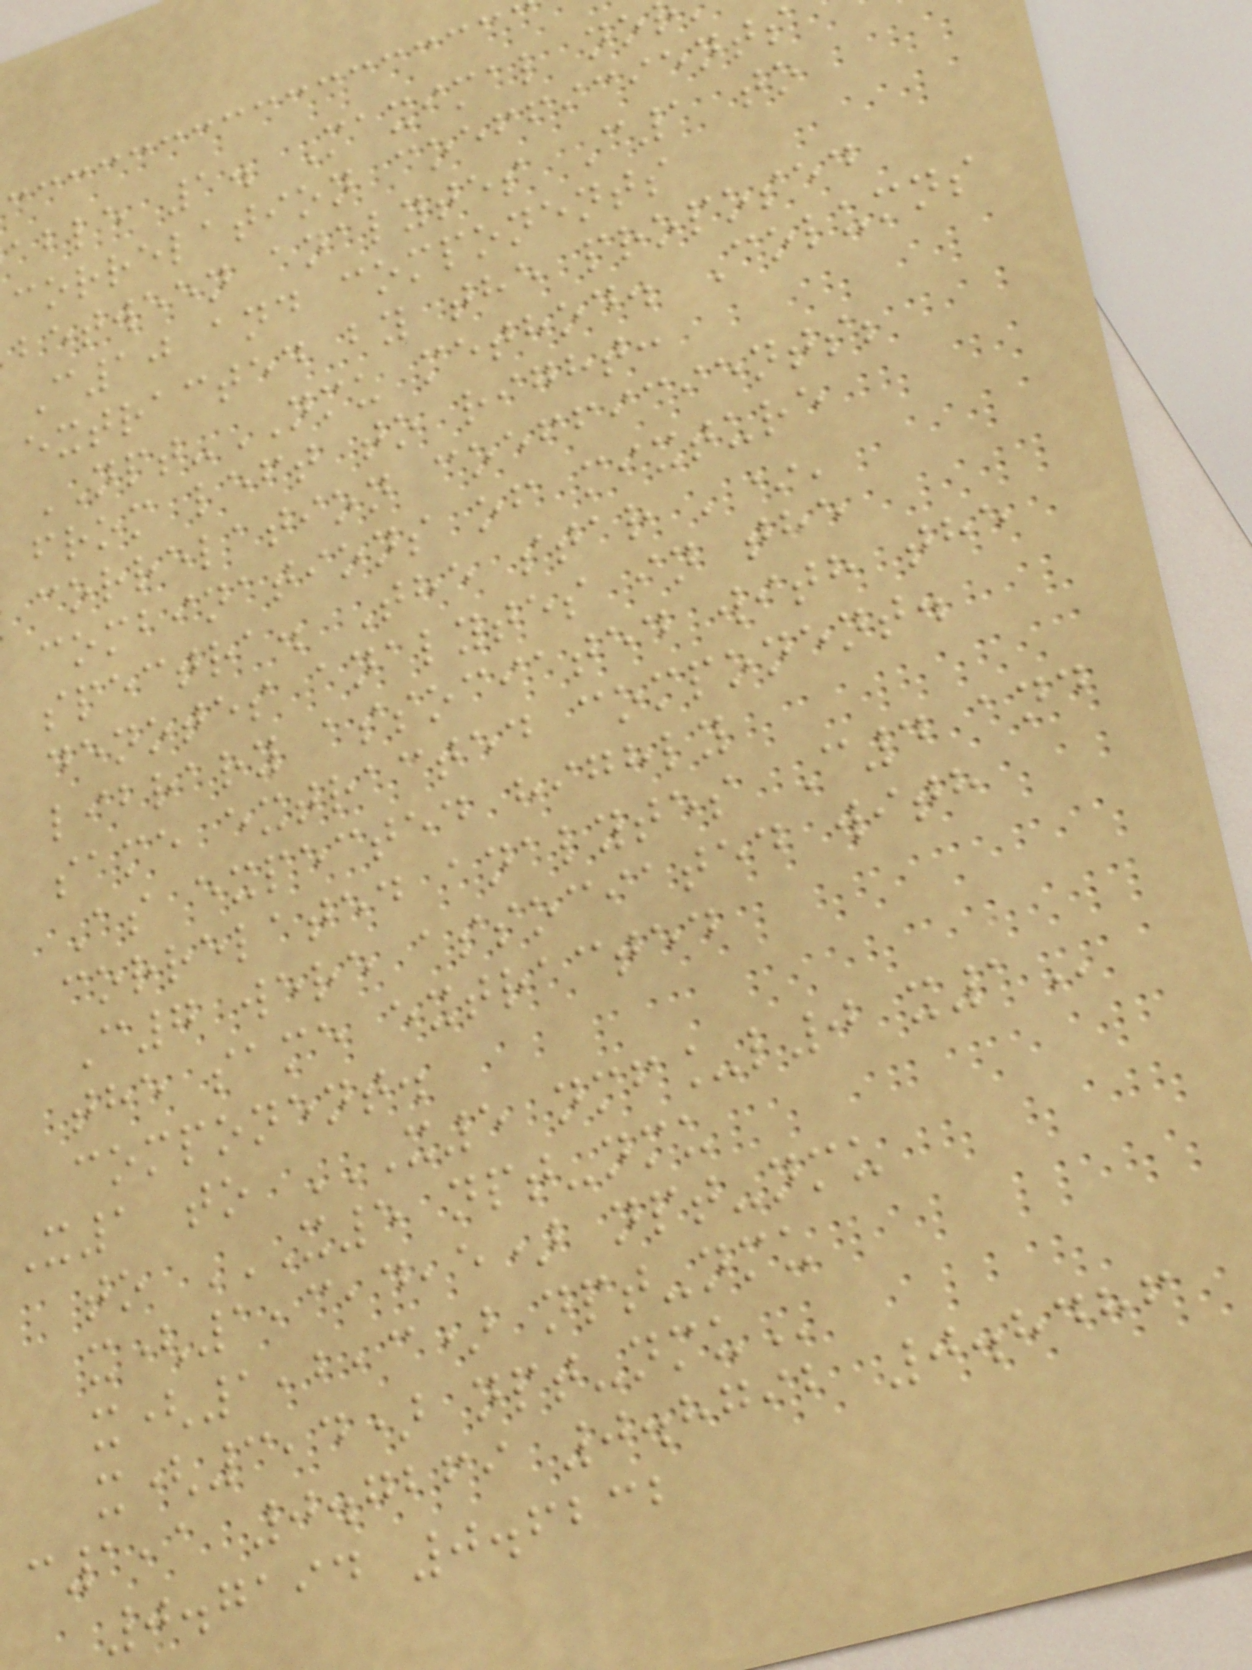able 1. Maximal no
correlation coefficients
between analytes C1 to
C10 and components
extracted by the proposed
NPT-NMU method. Columns
from left to right:
correlation coefficients;
combinations of mixture
spectra. The star '*'
denotes analytes in the
library associated with the
same extracted component.
As expected highly
correlated analytes C4 and
C7 were associated with
the same extracted
component.
X1 to X5 NMF_L0 X1
to X5 NPT-NMU
x(1,3,4,5) npt-nmu
x(1,2,3) npt-nmu
x(3,4)
c1,1 0.7269 0.8792 0.8486
0.7194 0.6232
